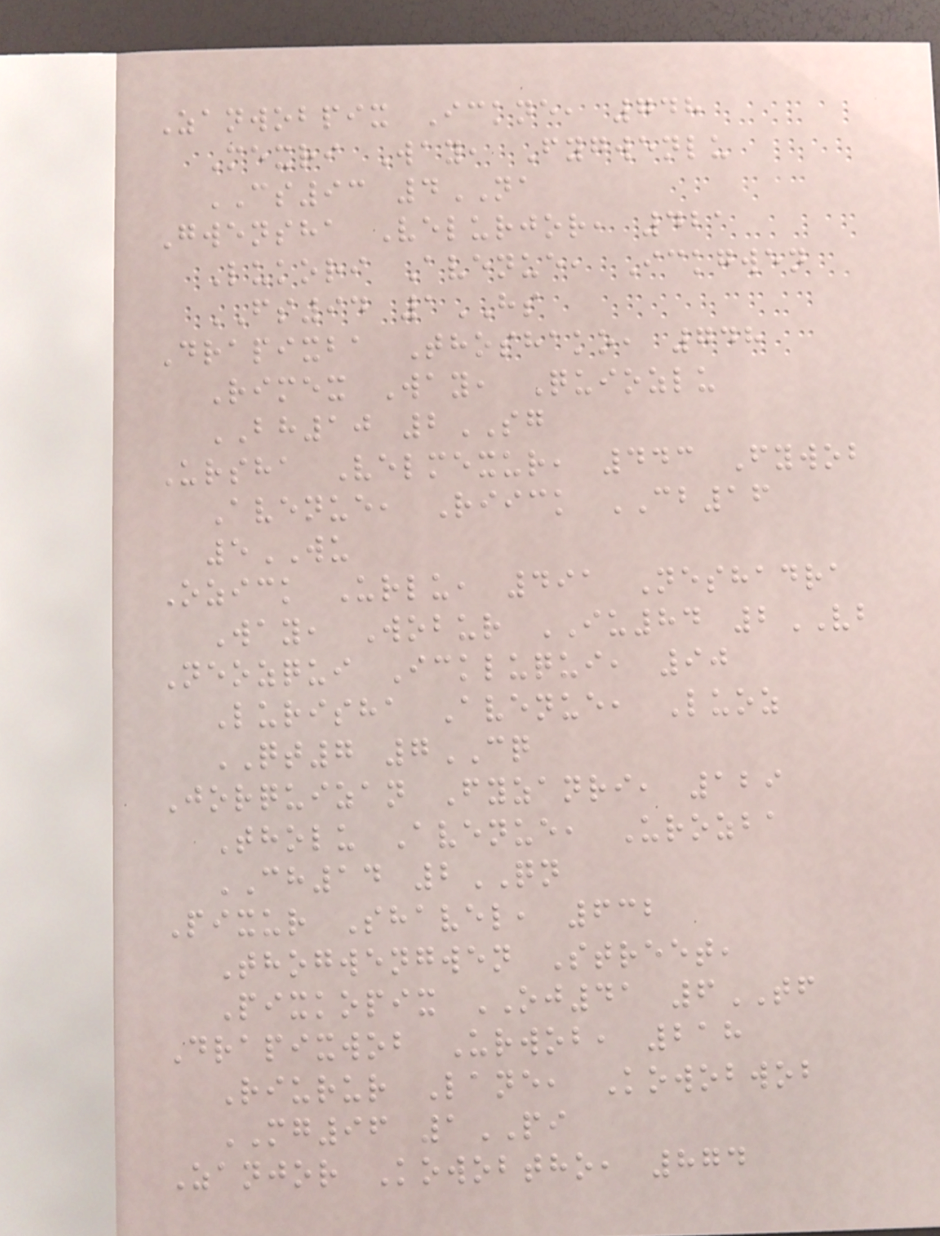Zanwobpix Ickne, 748
Mexri Way, Fygwenlu
CS93 4NA
Gwensha Velurjor, 421
Lukori Avenue, Ickgwen
FS94 1HS
Drapixba Thoshako, 748
Rimex Way, Quiozlu
BH10 2SG
Ursha Velmexur, 443 Fywob
Avenue, Riick CB16
5WU
Ozick Urlu, 491 Neshadra
Way, Wobur IU84 2VB
Neozqui Ickluqui, 90
Lurisha Avenue, Luoz
QT7 7CQ
Jorquizan Fyzanri, 129
Tholu Avenue, Urozba
CH14 2QN
Pixur Shavel, 632
Thogwengwen Street,
Pixkopix OJ41 6TF
Drapixwob Urwob, 218
Riurur Lane, Kowobwob
MG96 1PI
Zanjor Kowobtho, 874
